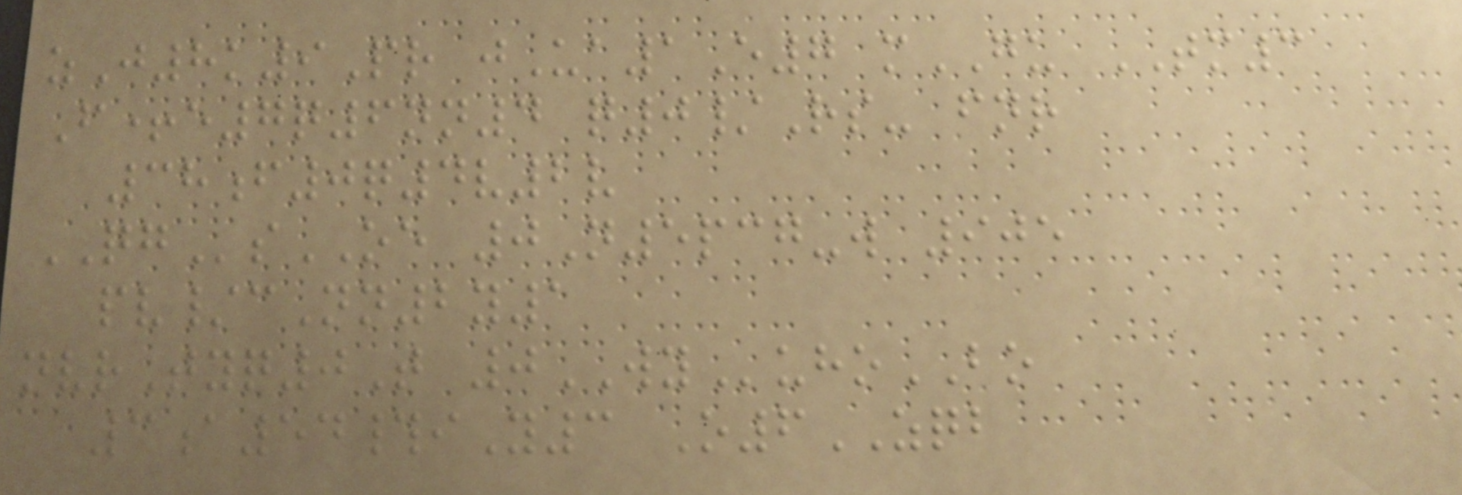zJ8k9Pr jUa1E7 mGU TM3
F+e7q6nn4 q0/Rs- fnr
38f0q4v2v
QGsOE 0N5pcg-w 905
pv/cNn2y1
nvrTyq0T 0WYuhoBO
3a54#iY3 O6ZQB
